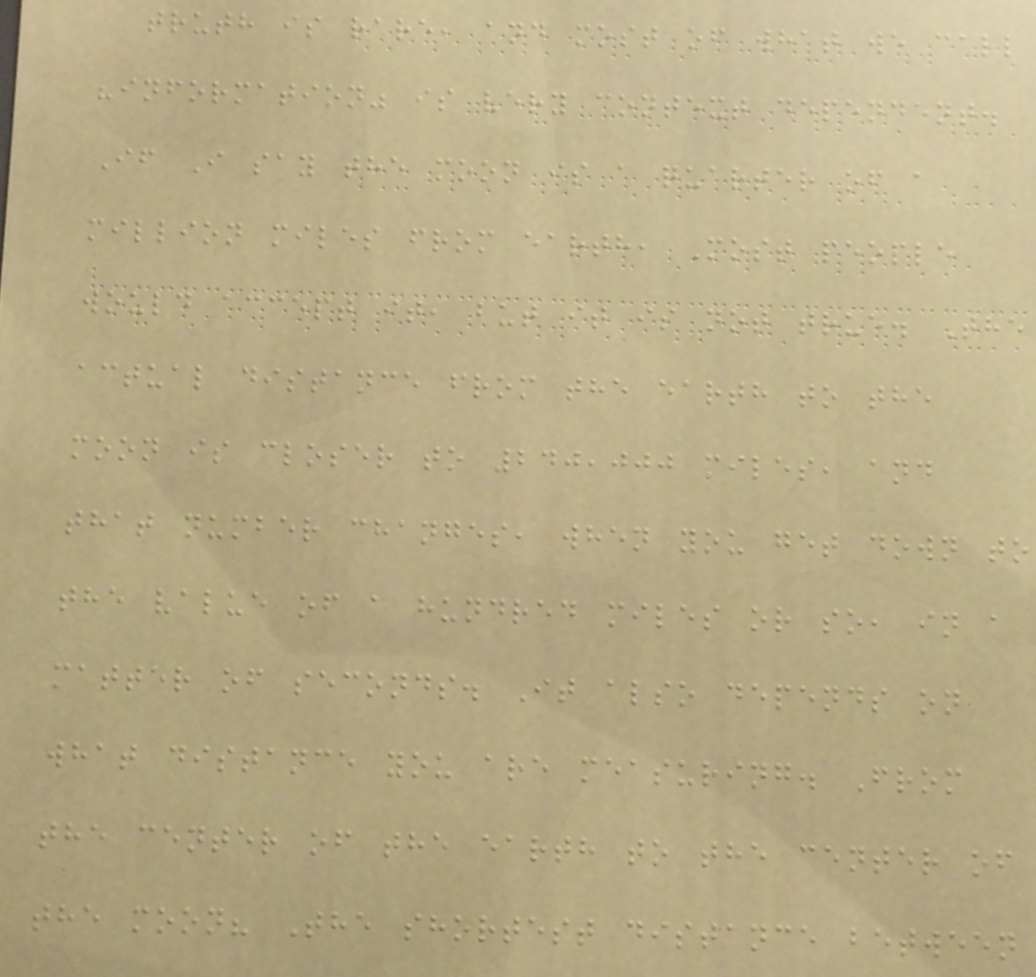truth is rare, and most of what we call
"information" is very context dependent.
If I say the moon is a quarter of a
million miles from earth, Most people
would accept it, but it is not true. The
actual distance from the earth to the
moon is closer to 240,000 miles, and
that number changes, when you get down to
the value of a hundred miles or so, in a
matter of seconds. It also depends on
what distance you are measuring. From
the center of the earth to the center of
the moon? The shortest distance between
